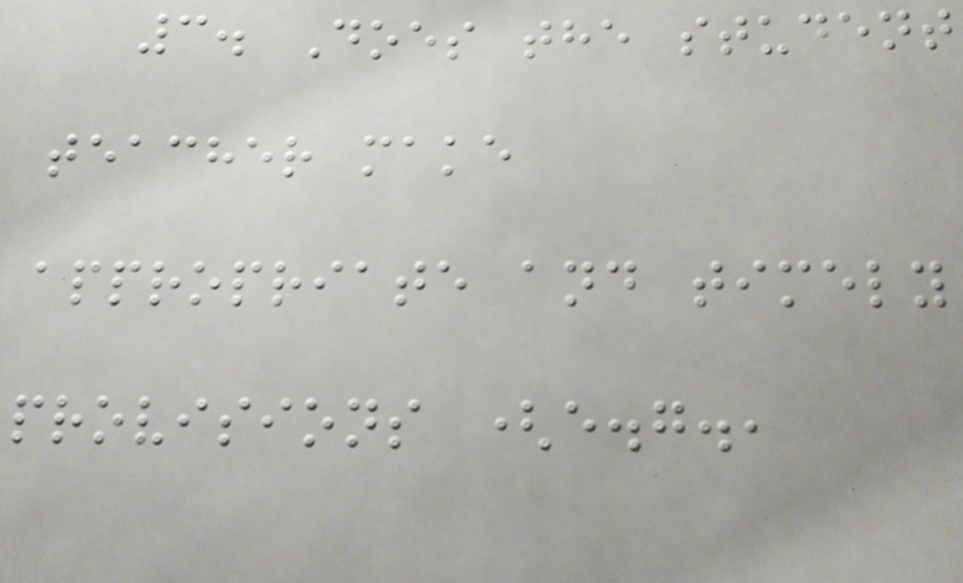3. Does the student
teacher make
appropriate and timely
provisions (e.g.,
